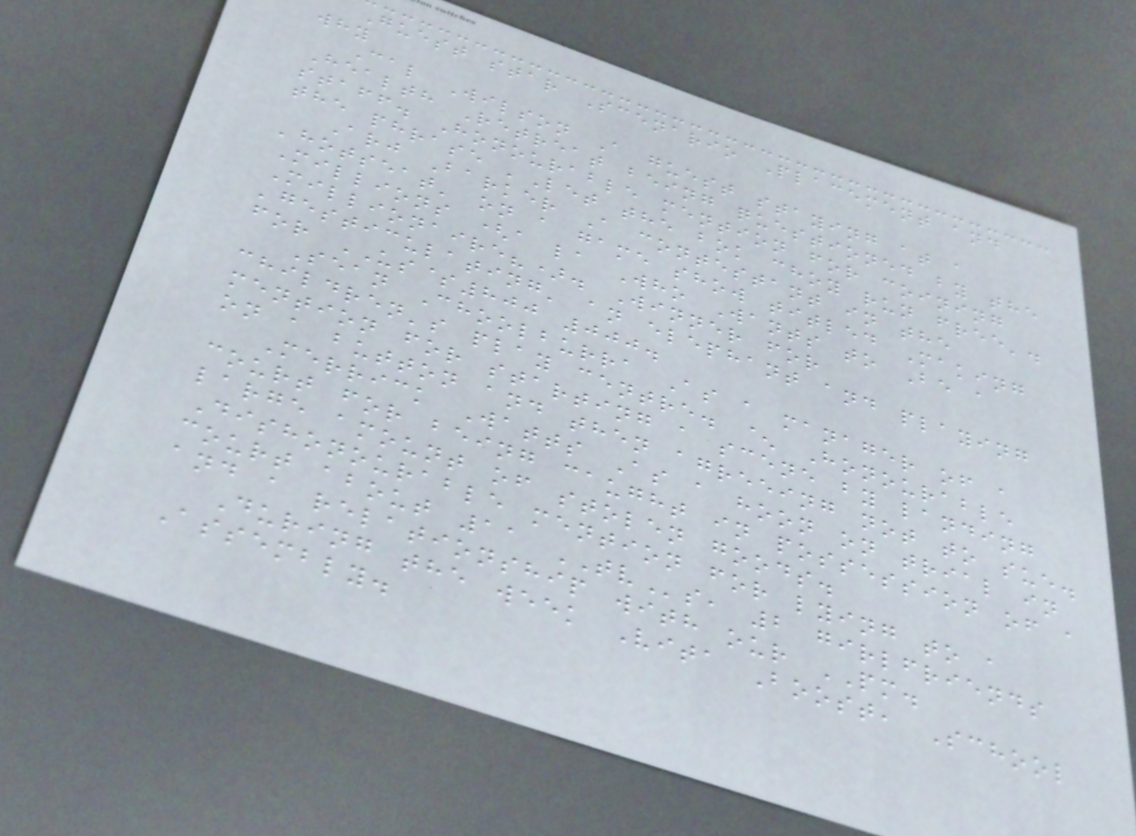Guest star Scenario Placement and
why
Cal Wilson A guest staying at a
Health Retreat being questioned by the
staff. Honourable mention for coining
the phrase 'Let the bok choy run free'.
Arj Barker A contestant in the
'hotseat' on a game show titled Making
Millions (a la Who Wants to Be a
Millionaire?). Winner for
'gesticulating' an elephant and playing
for US$800 000.
Sean Choolburra As a manager of a
children's play centre. ^ Honourable
mention for starting a scene by landing
on a button and then agreeing not to sue.
Merrick Watts As a hoon on trial in
court for being caught in possession of a
large amount of stolen goods.
Dishonourable mention for lying to a
court about 11 TVs, 2 girlfriends
and a relationship with our PM.
During the week Vita Boost, School
Assembly.
